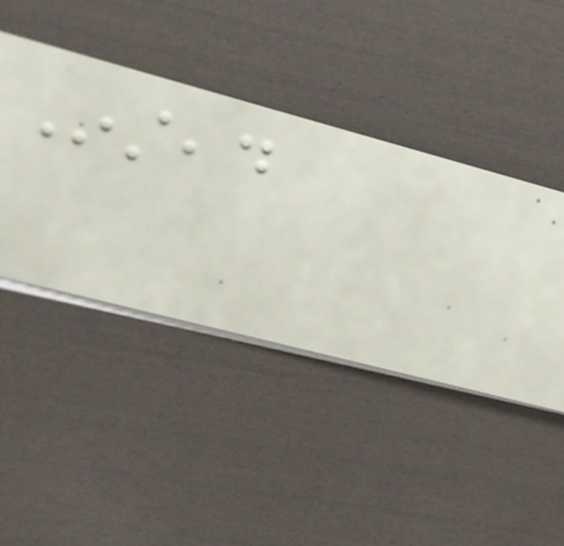Instead
